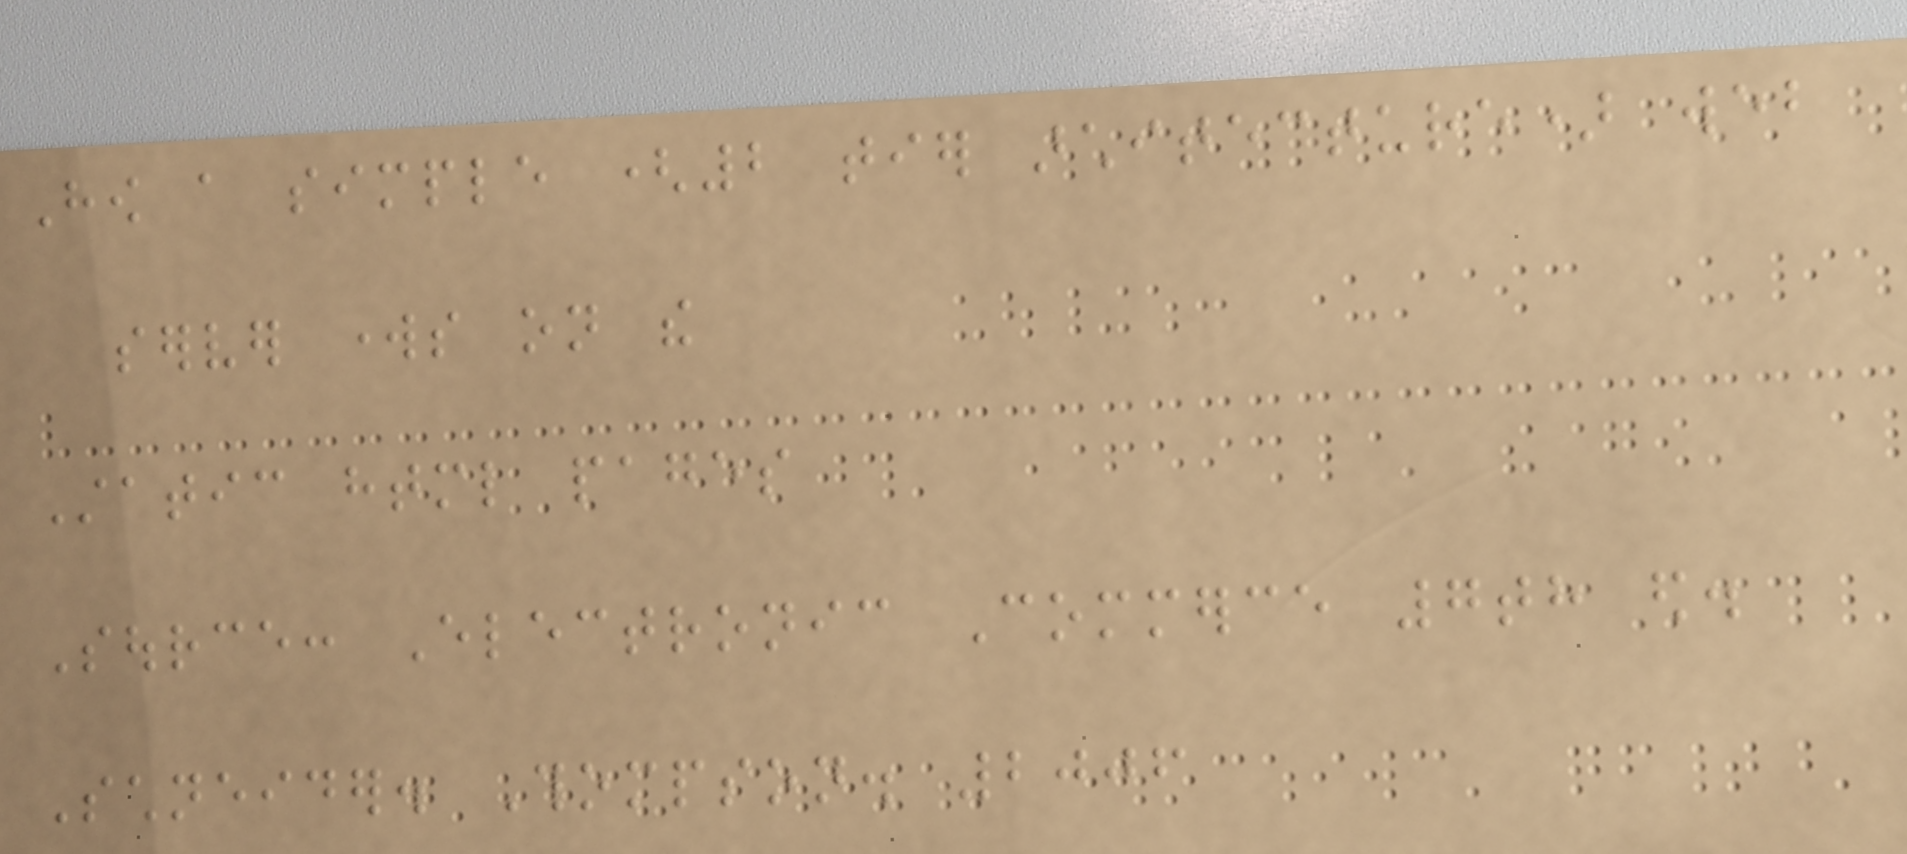How a simple (2 tier architecture) web
server works on the
Static html pages
Source: Electronic Commerce 7th ed.
Schneider. Thompson. 2006
